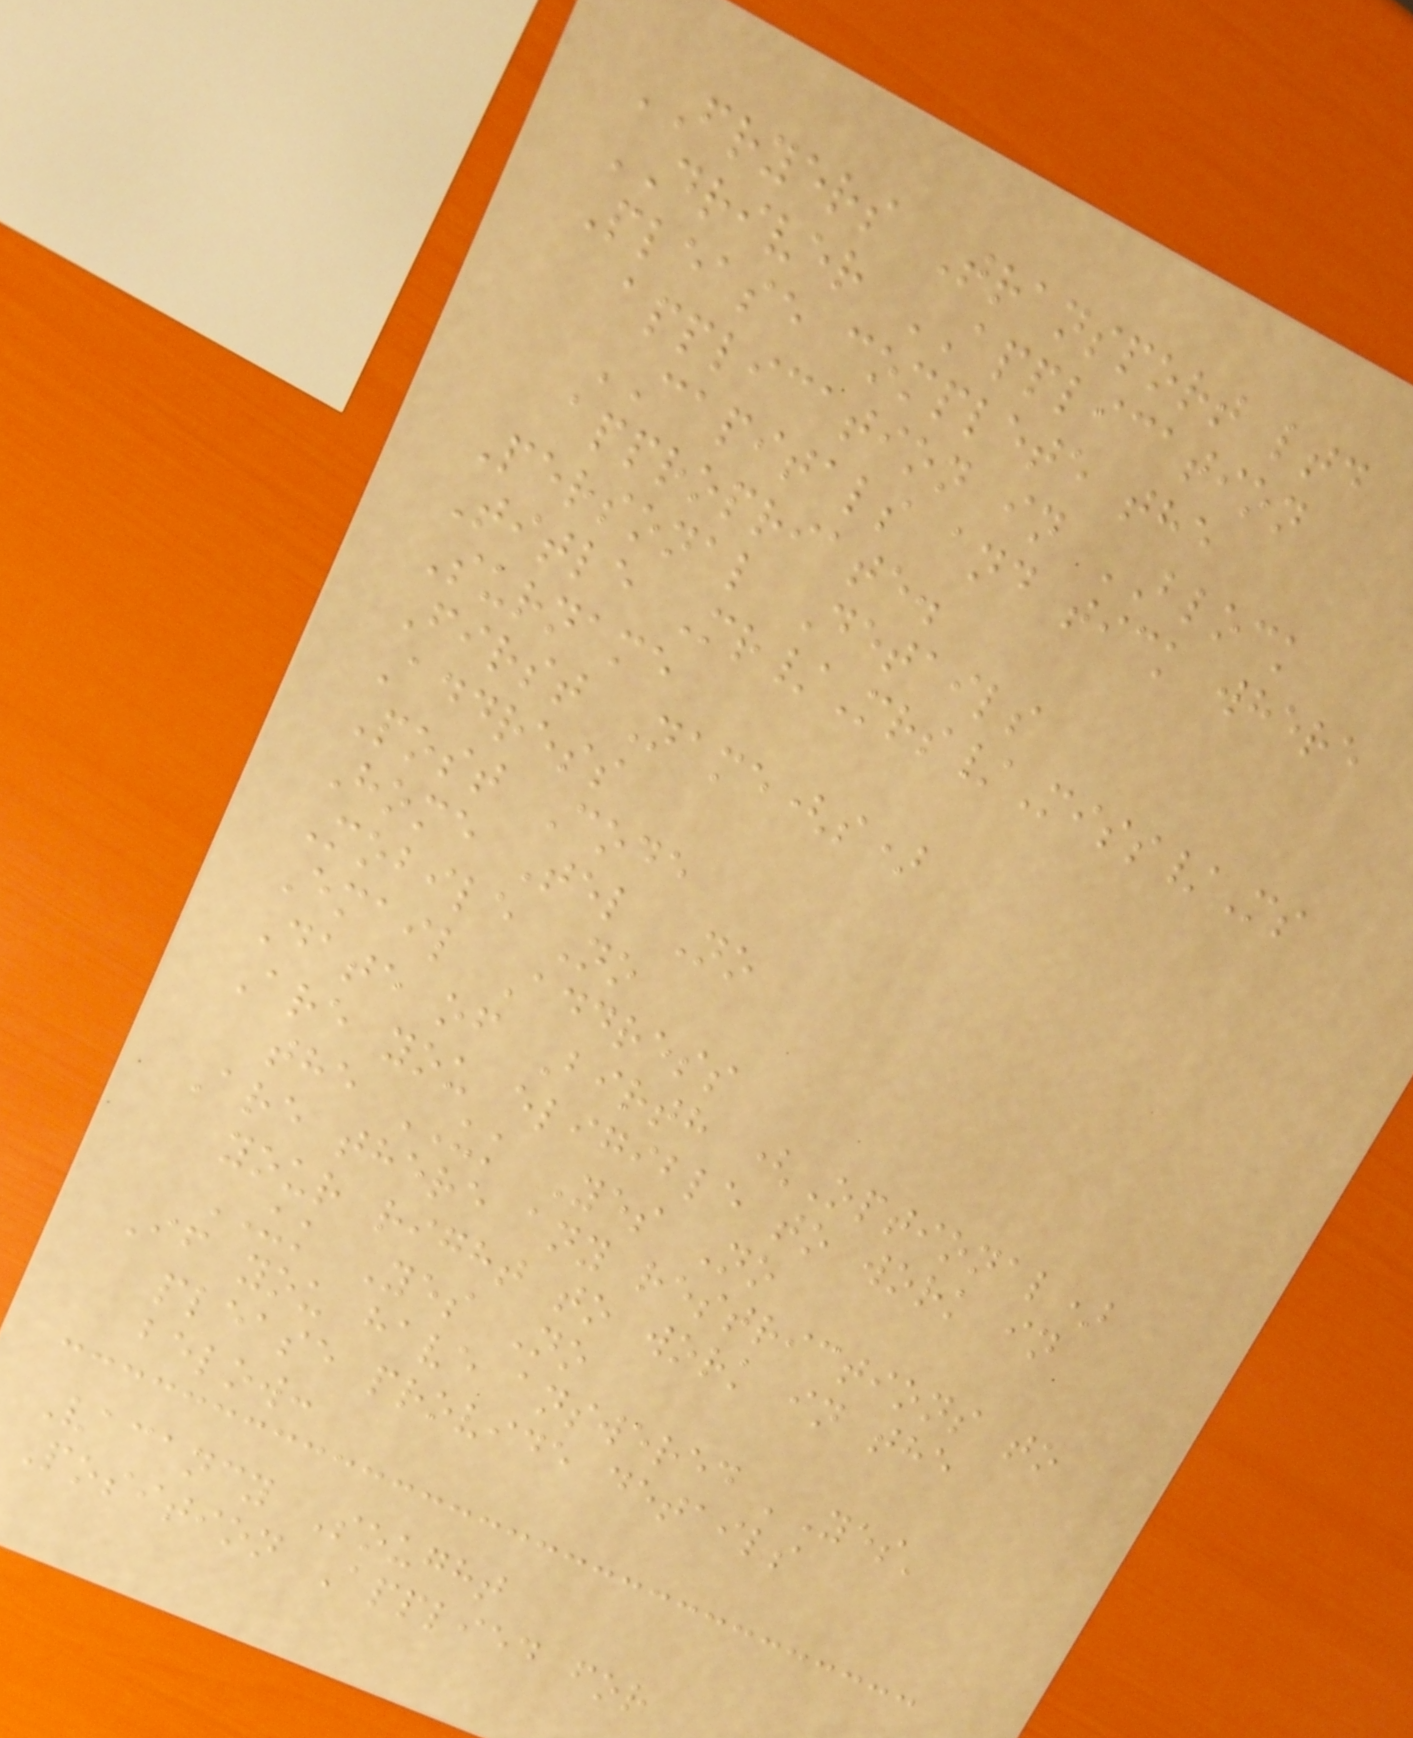FRYERS Transport ltd
DRIVER APPLICATION
Please complete the
application in BLOCK
CAPITALS and tick where
appropriate.
Personal Details
Title Mr/Mrs/Miss/Ms
Surname
First Name(s)
Address
Post Code
Home Tel No
Mobile No
Email Address
Date of Birth (Optional)
Are you eligible to work in
the UK Yes No
Are there any restrictions to
your right to work in the
UK Yes No
If you have answered 'Yes'
please provide details
below:
Vacancy Sought
Position Applied for
